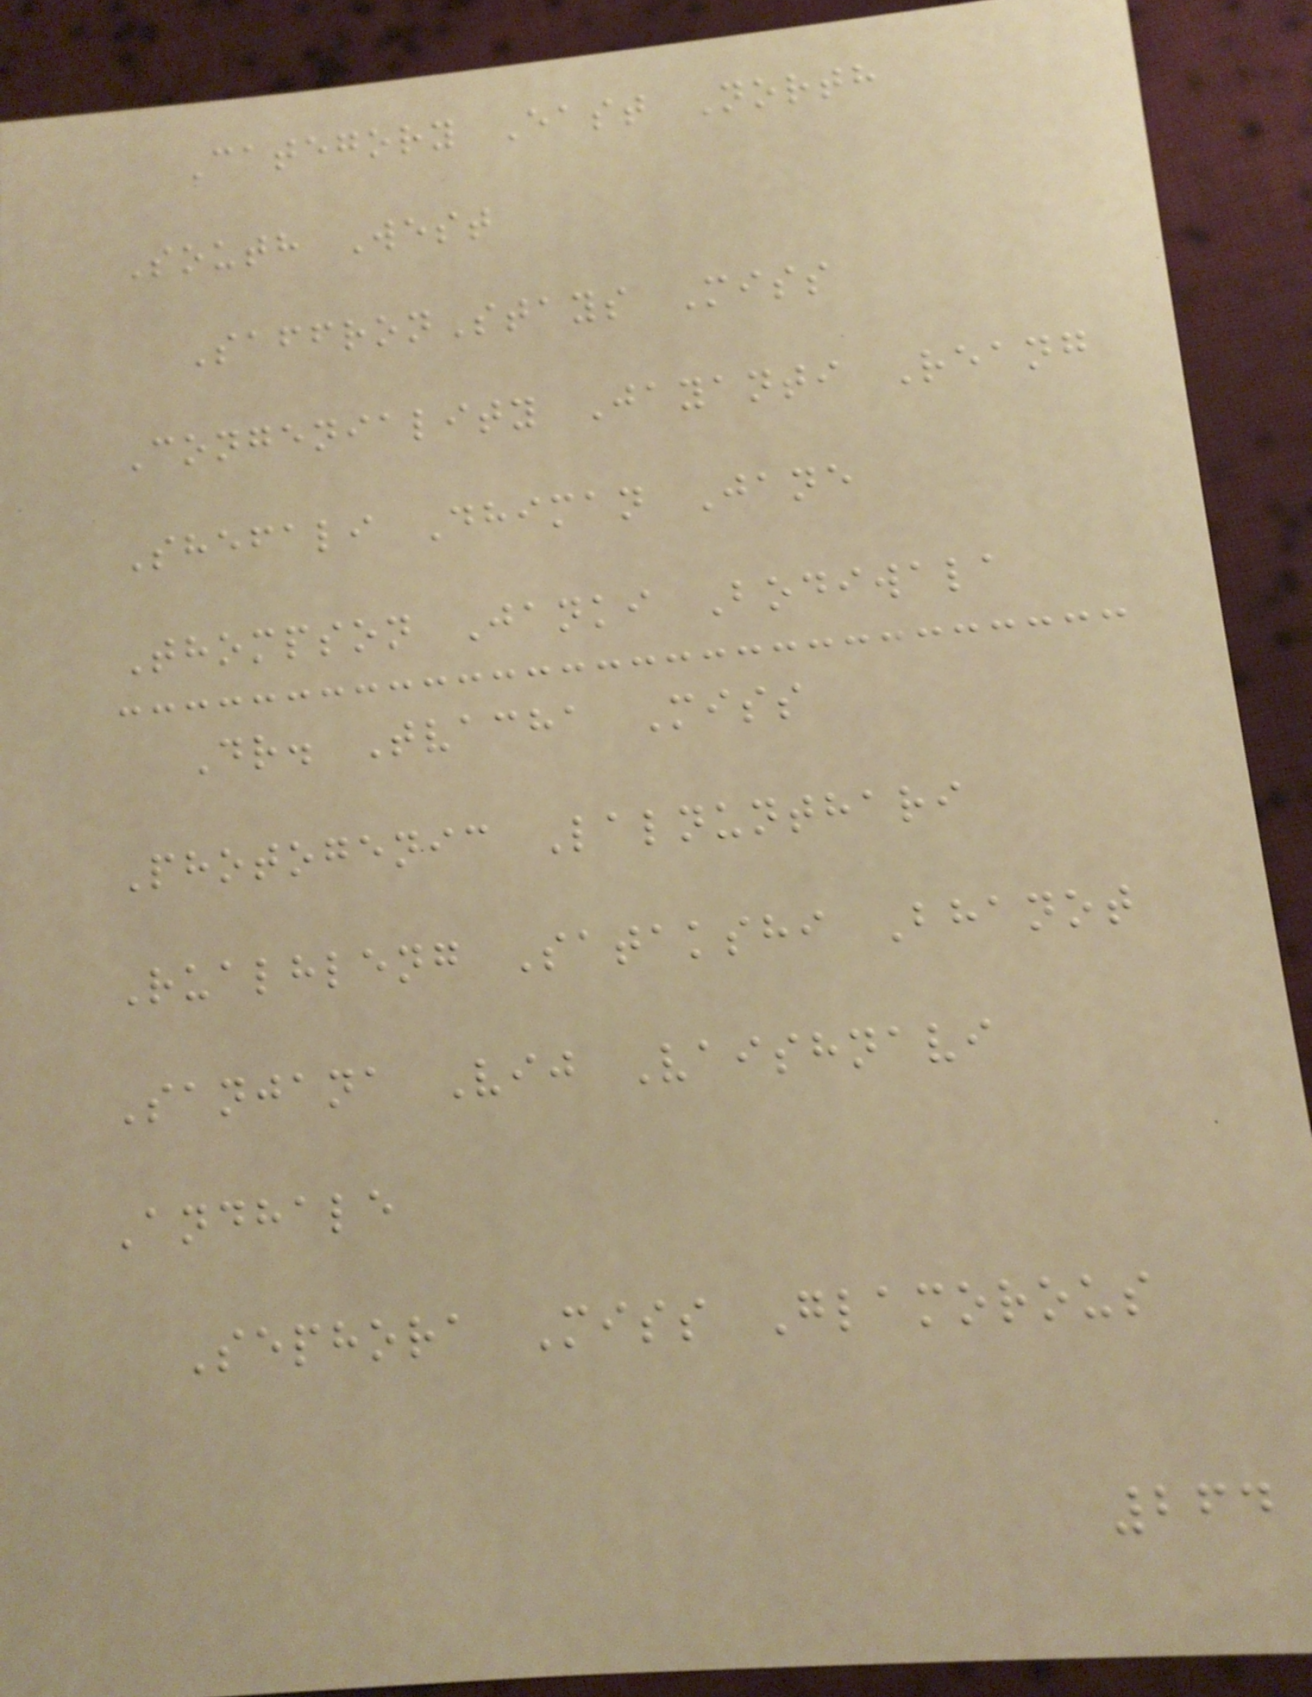Category East North
South West
SaffronStays Miss
Congeniality Jayanti Reang
Shefali Dhiman Jane
Thompson Janki Bodiwala
Dr. Tvacha Miss
Photogenic Lalnunthari
Rualhleng Satakshi Bhanot
Sanjana Vij Vaishnavi
Andhale
Sephora Miss Glamorous
264
